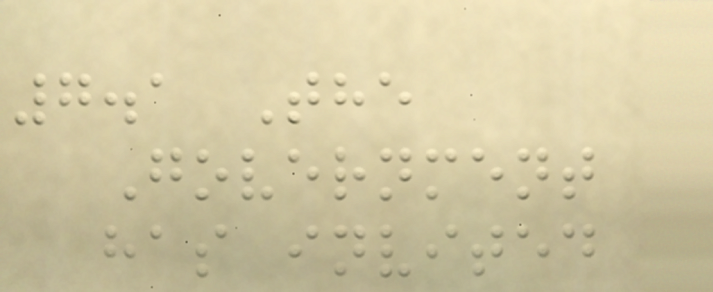7.1 The
Government
has invited
